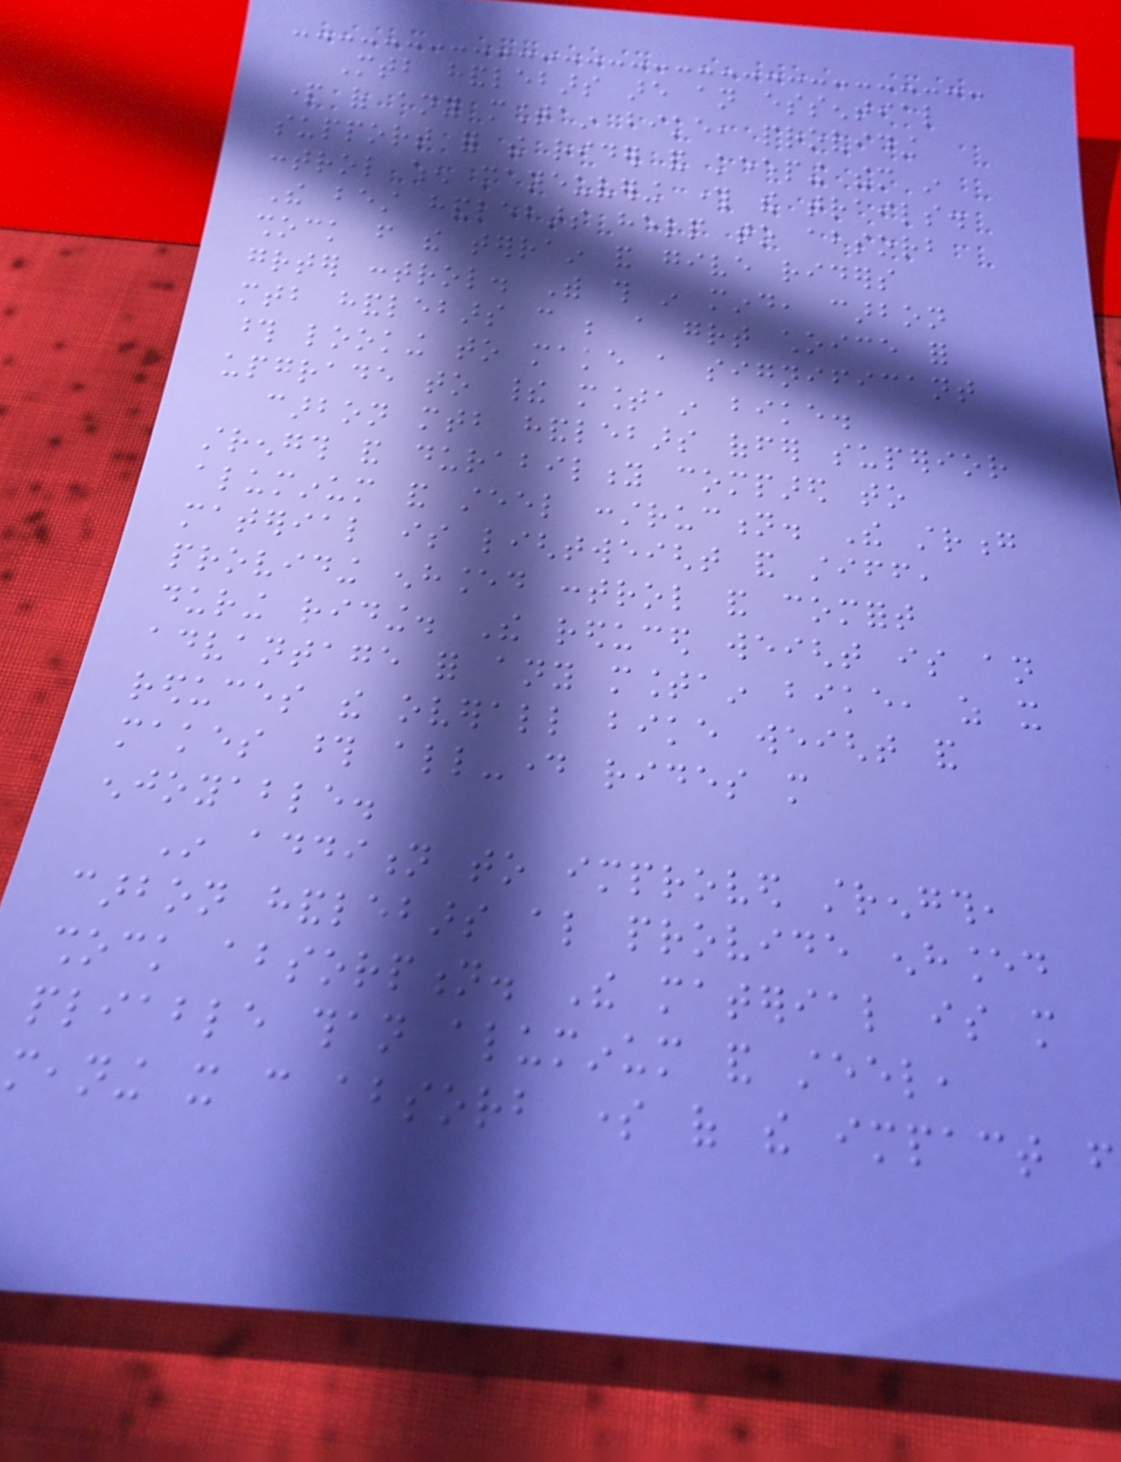Mtb handlebars are an essential
part of any mountain bike, providing
support for the rider and keeping them in
control when maneuvering through the trails.
The best handlebars help to absorb
shock from the terrain and give riders
greater control. With this in mind, carbon
mtb handlebars can be a great choice for
those looking to make a significant
upgrade to their mountain bike.
carbon mtb handlebars offer superior
strength and durability compared to
aluminum and steel construction. The strong
material is lightweight and stiff,
providing enhanced control and comfort
during riding. The reduced weight is an
advantage for any mountain bike, as it
reduces the overall bike weight and
makes those all-day rides more
enjoyable.
In addition to improved strength,
carbon handlebars also provide enhanced
shock absorption. The material is more
pliable than aluminum and steel,
meaning it can absorb some of the impact from
